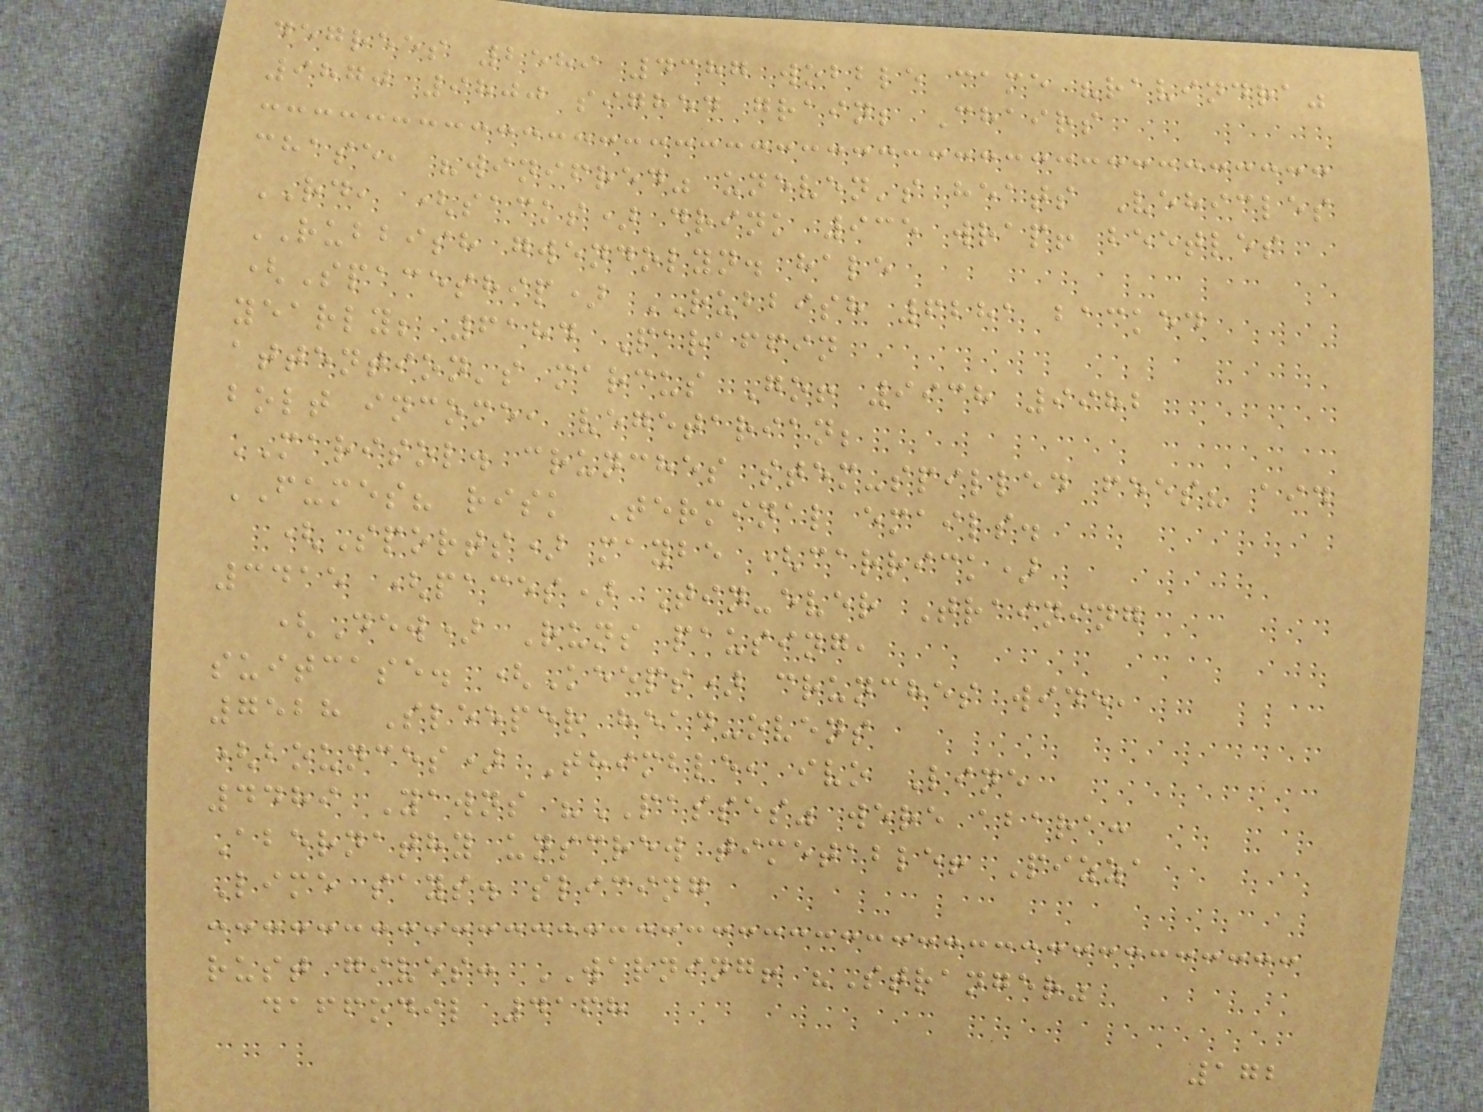degrees 2589 4387 wobble came "ravindra"
9870 9800 sighed grain; Chairs
chase, "winifred" uneven's heats Vehicles
RD, (sacks) drink 935 wrap! beetles
RUBBISH gwendolyn. hale
(Spaceship) RUBBISH 6281 backed
yearly; 6184 Paraffin
attention's marcus Go! 9938 9982
bolt income, vegetarian;
MARISOL. crunches stem-spilled fees? aid
FUMES? risk Terminal emails.
(Sports) maybe (carrick)
3415 (paces) Tin-ever Training
(Dew) Runs pausing,
suitcase. (Keeps) crunches wide,
7528 Sleeper head-ovens
(bounces) Thimble, ivo Line
4489 Yawns "PASSES" were abara:
Abernathy unscrew timetable! Pizza
Lime says. slicing
rust gives: WARNING! "Stranger"
daffodil 4168
172
